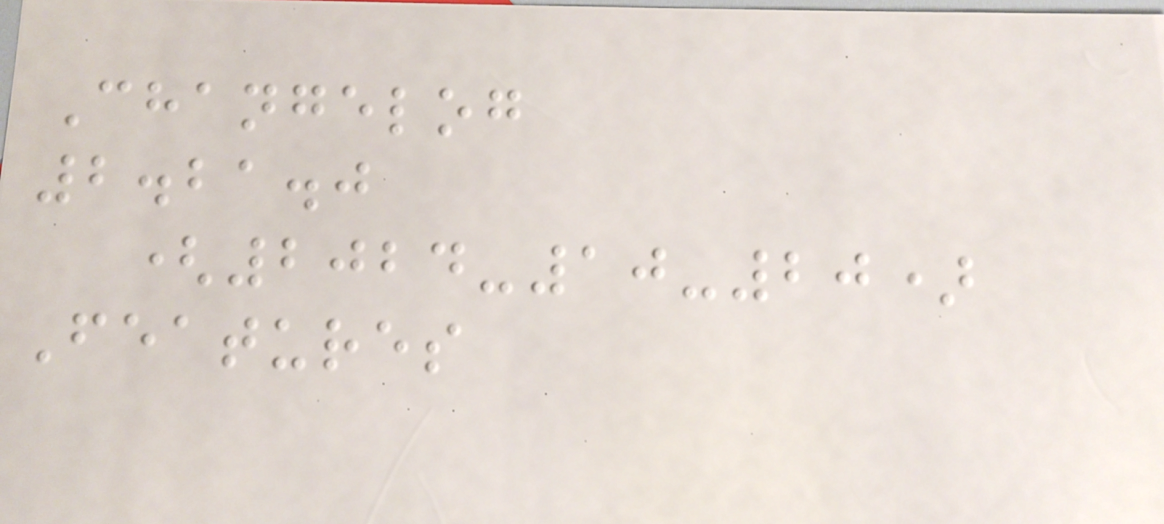Changelog
2.21.0
(2024-10-20)
Features
